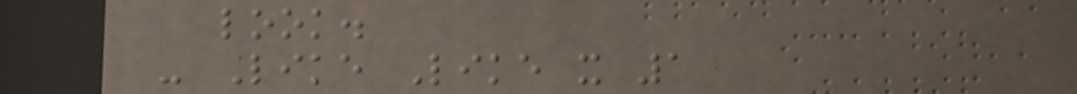look.
- Like Like x 1
